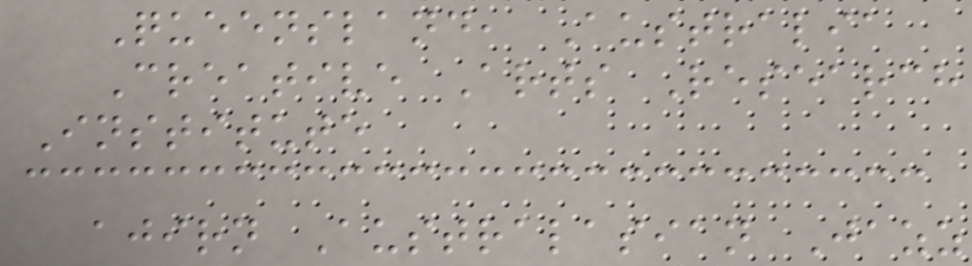Queensland, Australia
Creative Arts Research
Institute
ajirn Australasian Jazz
